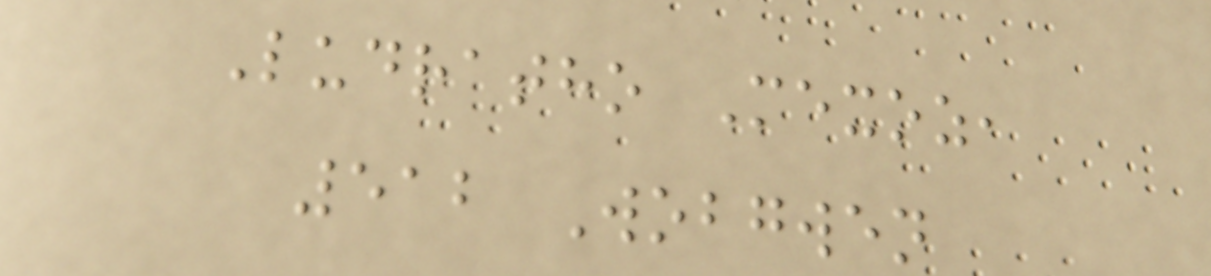Ludratho Mexoz,
512 Wobgwen
